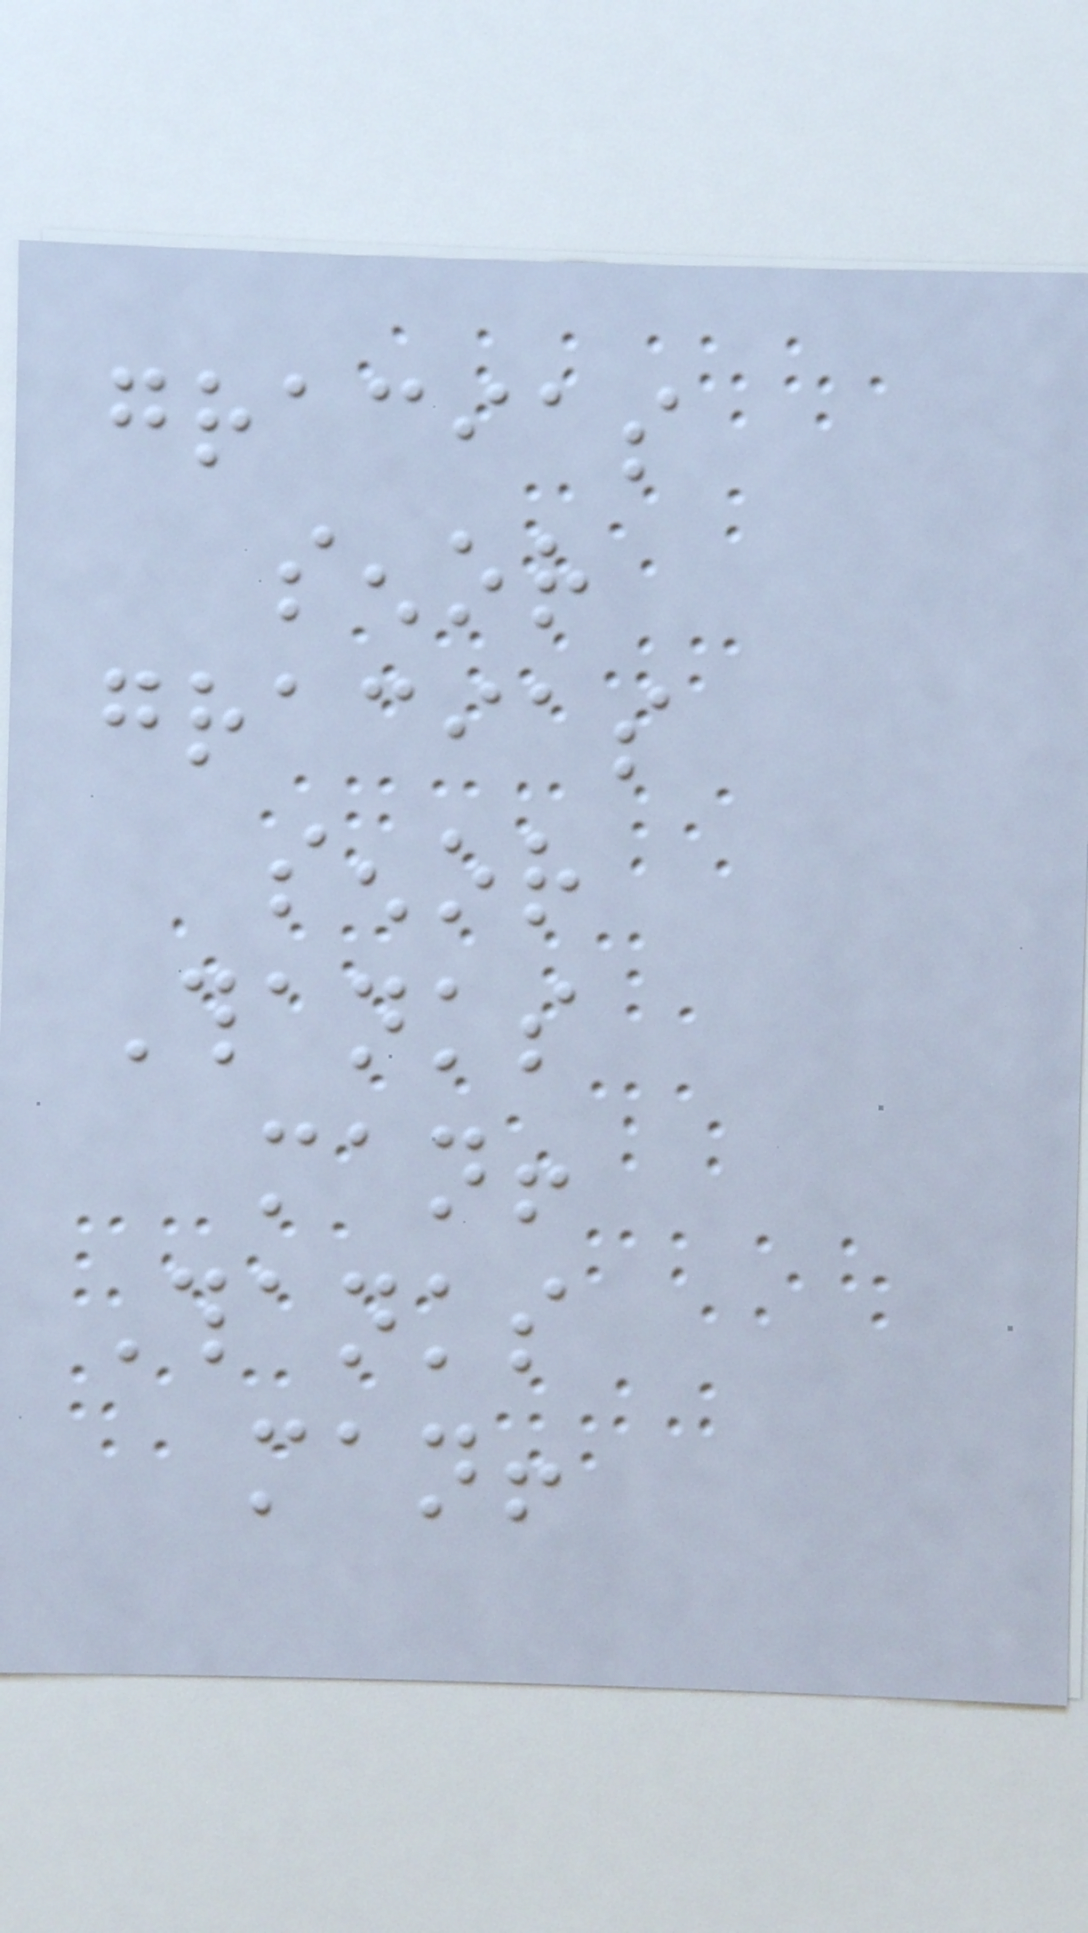gracias
senor
gracias
senor
Thanks
man!
Thanks
man!
